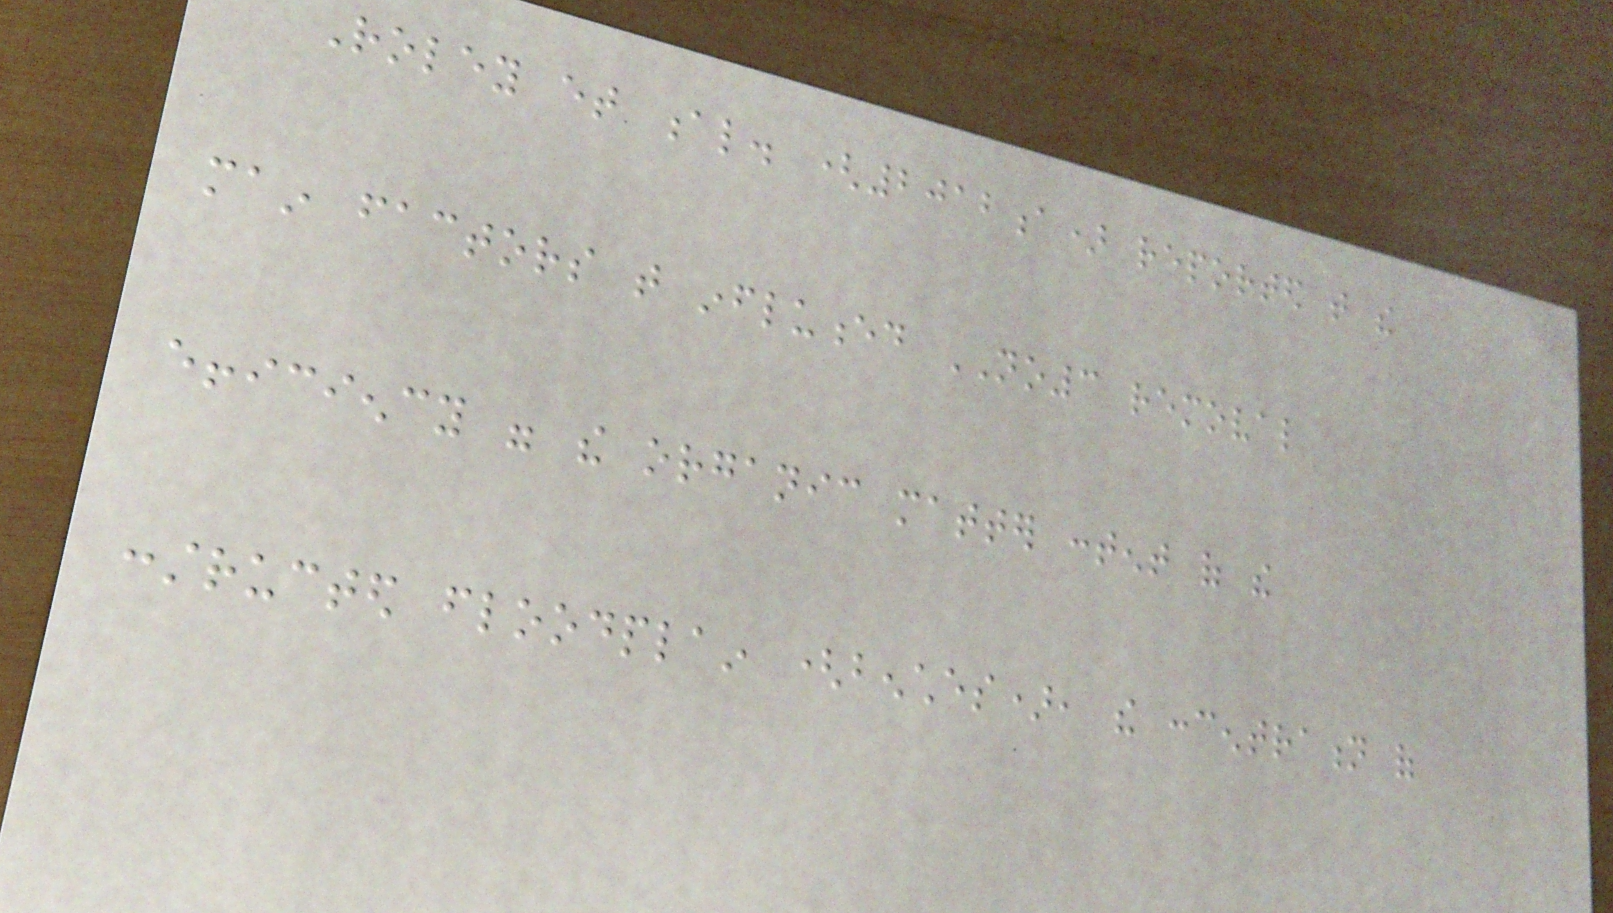Roley et al. (2012a) reported that the
main factors that influenced NO3 removal
efficiency were the organic matter content of the
constructed floodplain (benches), the concentration of
